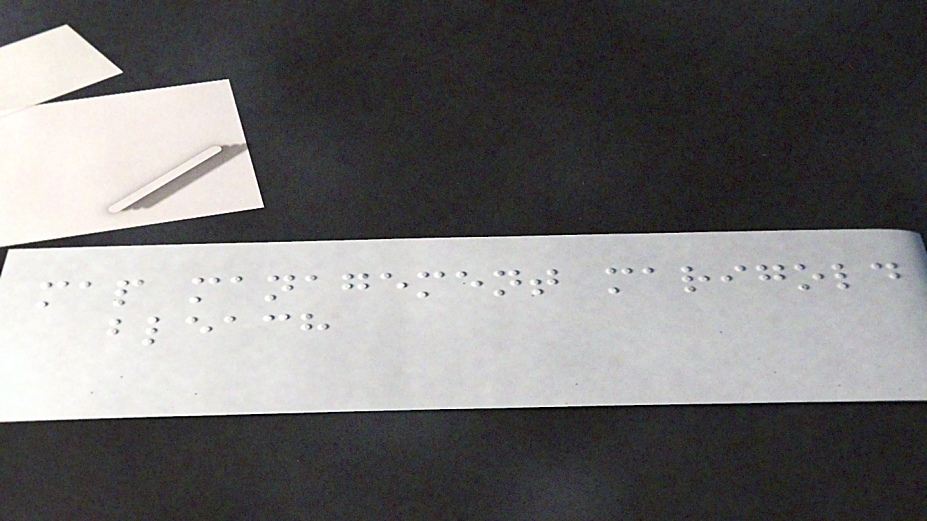map management marigold
bleach
